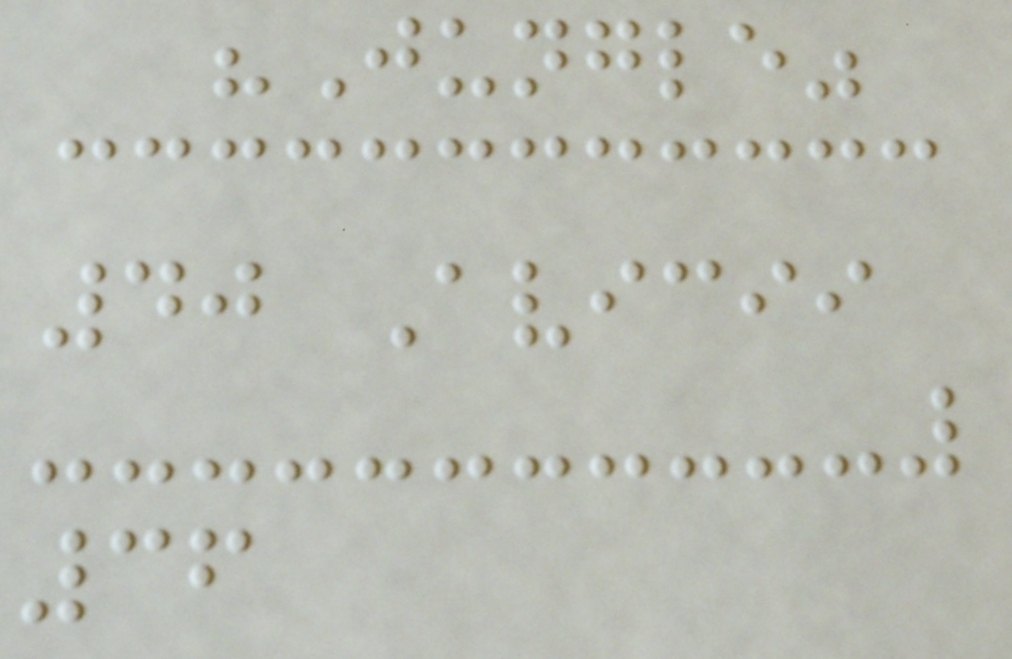"Jungle"
40 Avicii
36
